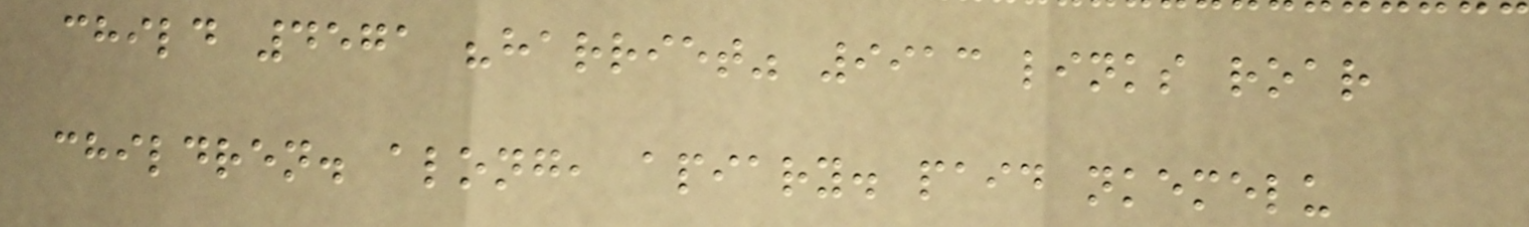child 4571 "harriet" 9913 links roar
children. along, apiary. paid nkemelu
